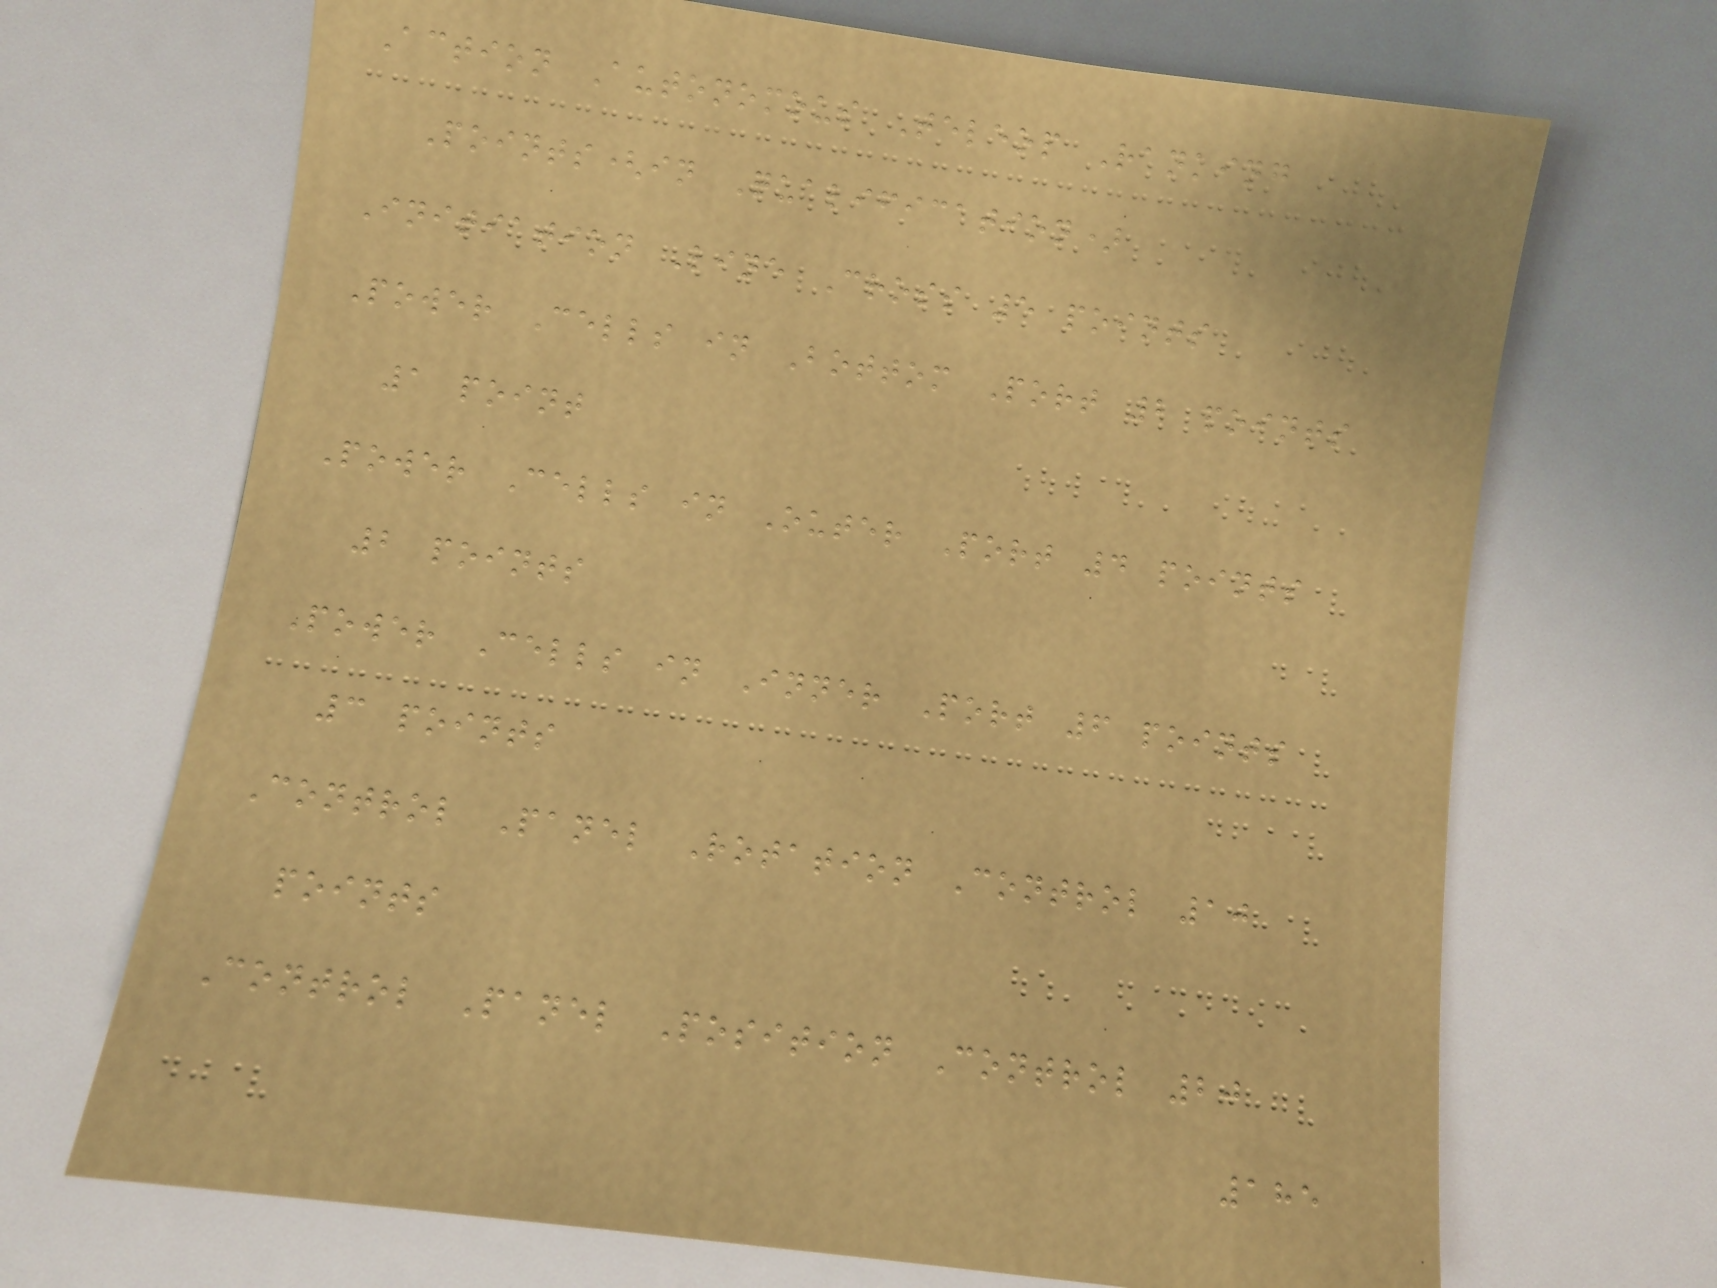Action Autonomous Teleop Ranking
Points(in Qualification)
Initiation Line Cross 5 points
Power Cells in Bottom Port 2 points
1 point
Power Cells in Outer Port 4 points
2 points
Power Cells in Inner Port 6 points
3 points
Control Panel Rotation Control 10
points
Control Panel Position Control 20
185
